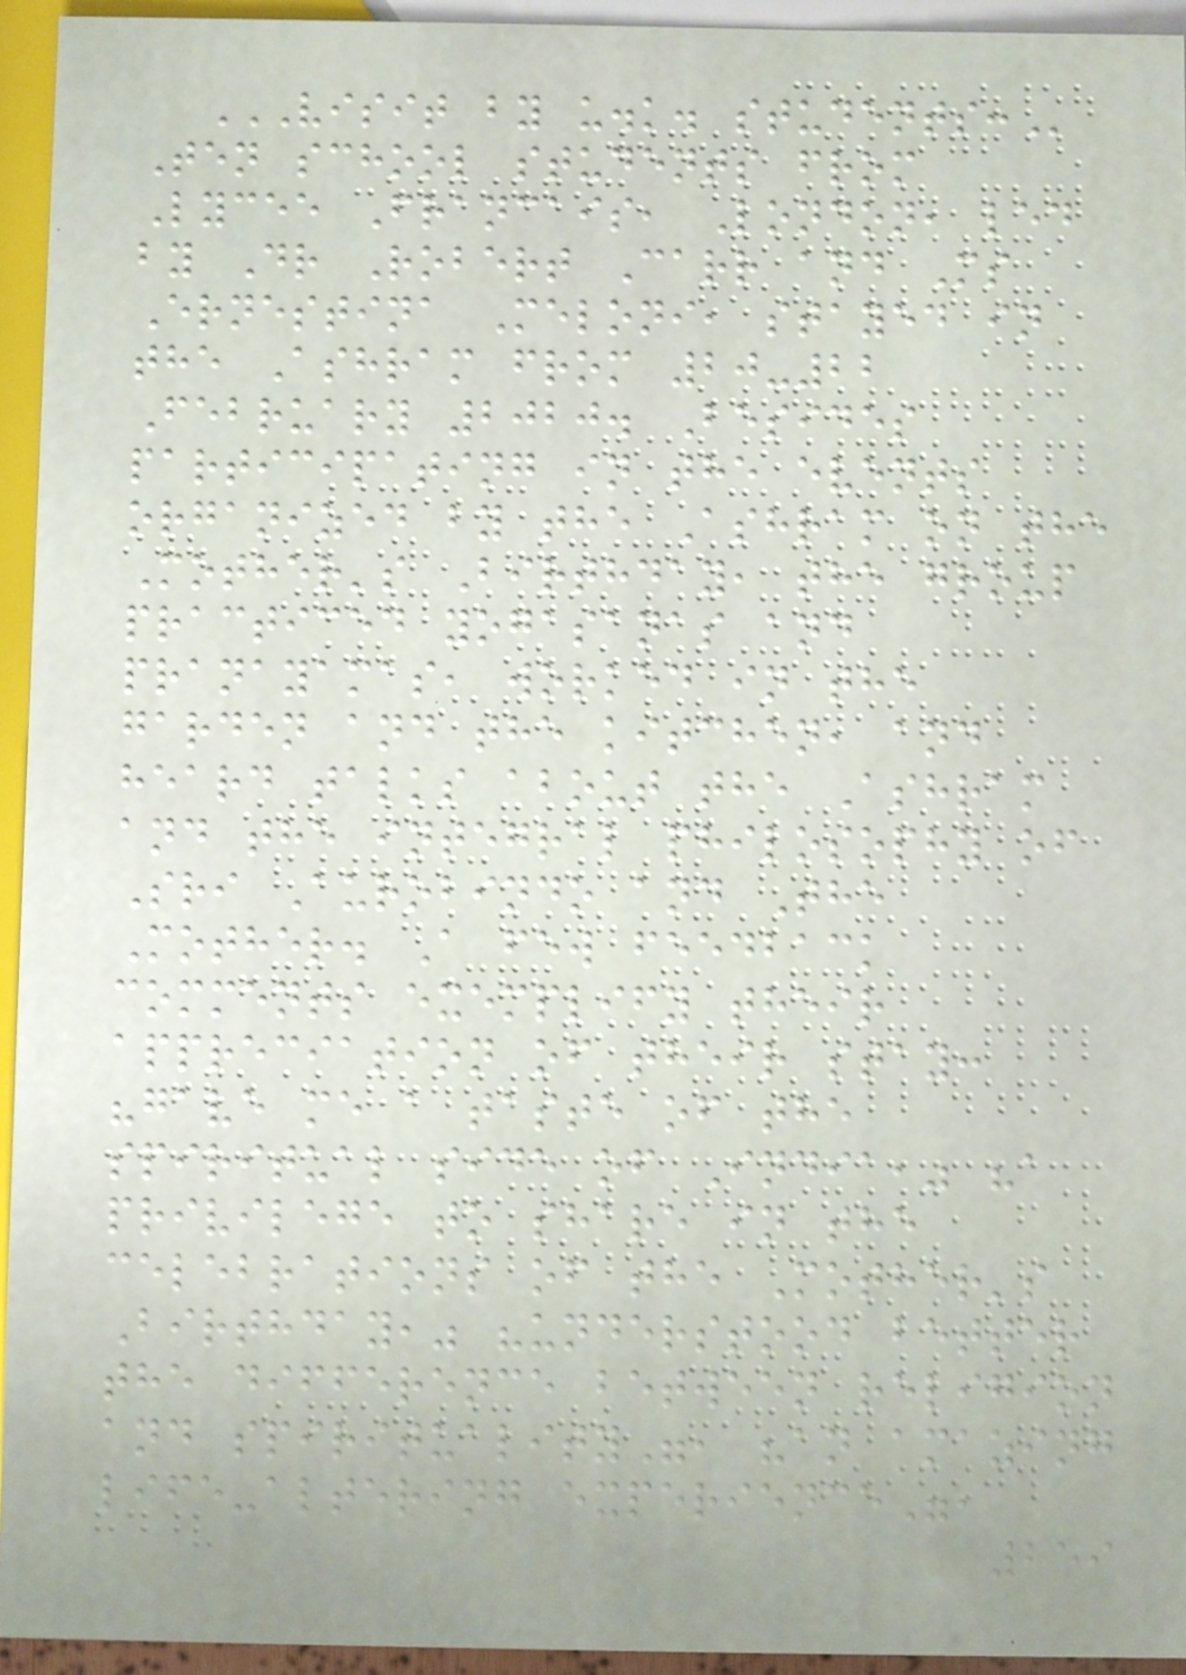VISIT BY U.K. STUDENTS:
Ten school students from
Lycee Francais, London, led
by Dr Robert Carr and Ms
Ernestina Meloni, stayed in
the Ashram from 20-22
February 2020. Besides
participating in the events
organized by the Ashram on the
Mother's Birthday, the group
practiced yogasanas and
pranayamas, worked in the
garden and the kitchen, and
heard talks about the Ashram
and the integral philosophy of
Sri Aurobindo and The
Mother. A few feedback
comments exemplify their
appreciation of their stay:
"gave me a taste of the
spiritual side of India," "a
privilege to share in the
celebrations of the Mother's
Birthday," "understood better
the difference between religion
and spirituality", "an amazing
life-altering experience",
259
